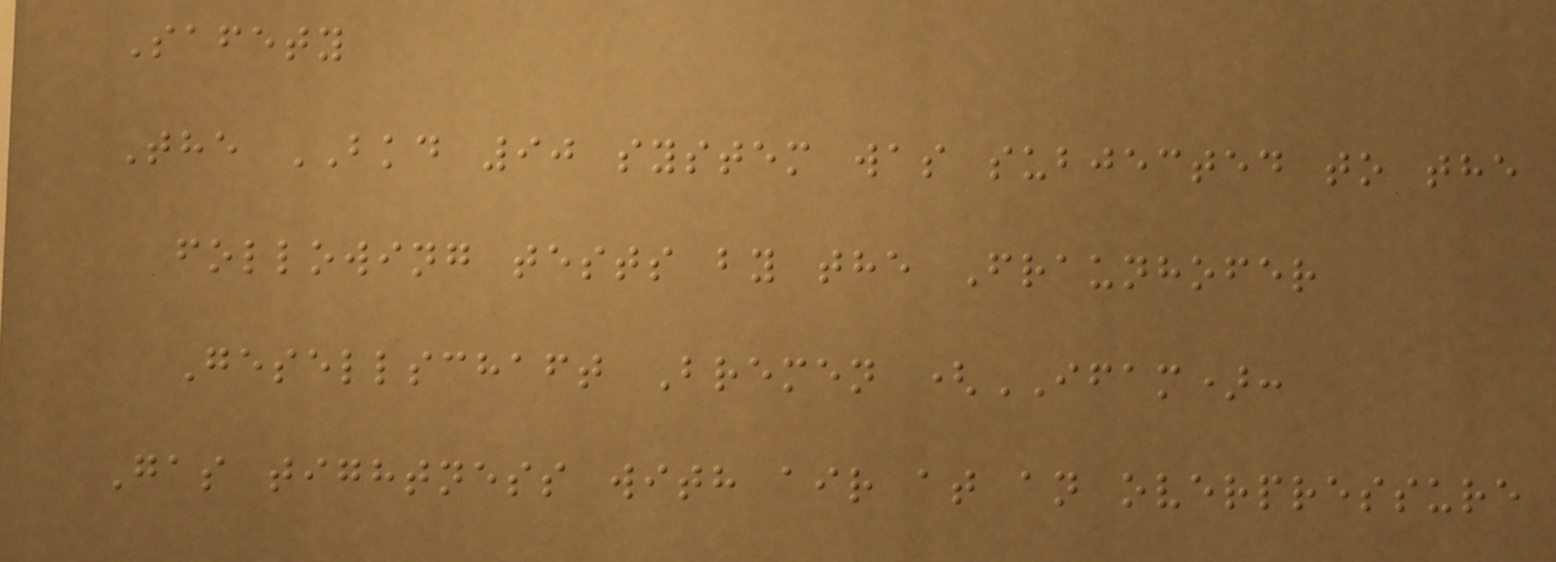Safety
The BKD 90 system was subjected to the
following tests by the Fraunhofer
Gesellschaft Bremen (IFAM):
Gas tightness with air at an overpressure
